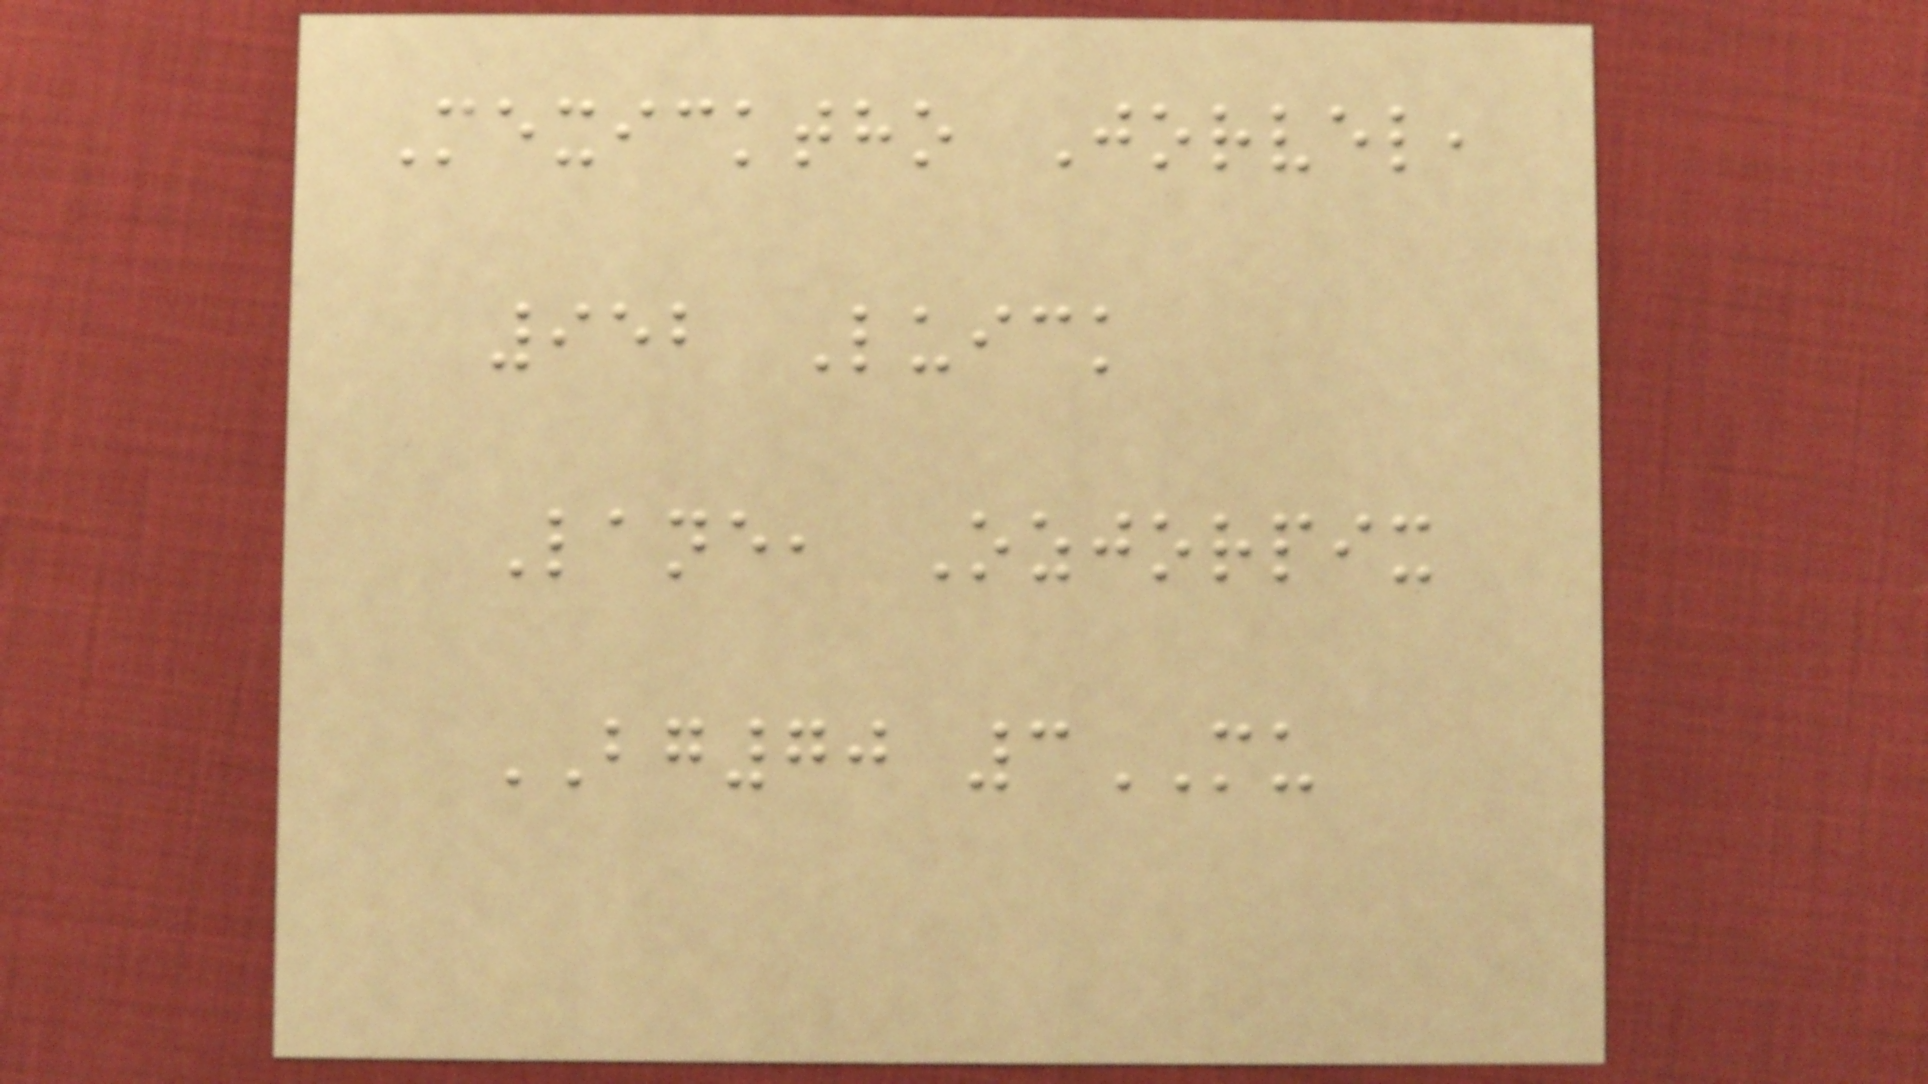Mexicktho Jorvel,
952 Luick
Lane, Ozjorpix
BG70 3MU
